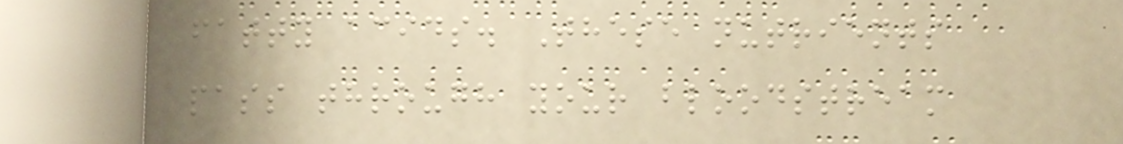fatty acids. These nutrients
pass through your bloodstream
